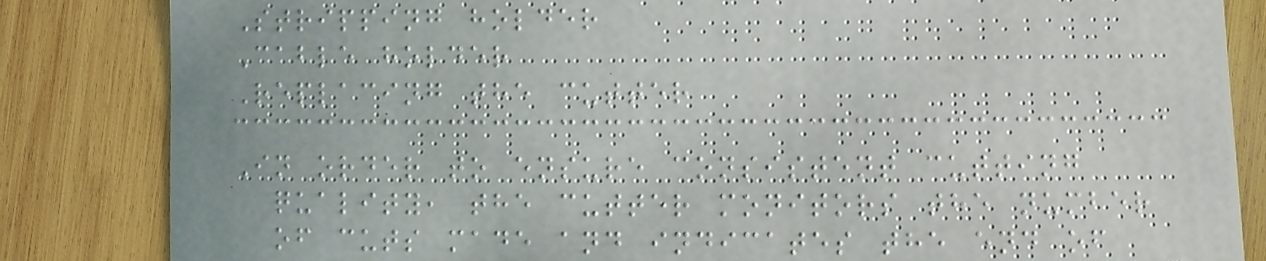Stripping holder
Cable holder
Replacing the cutter
In order to ensure consistent cutting
quality, the cutter monitors the number
of cuts made and indicates the end of
